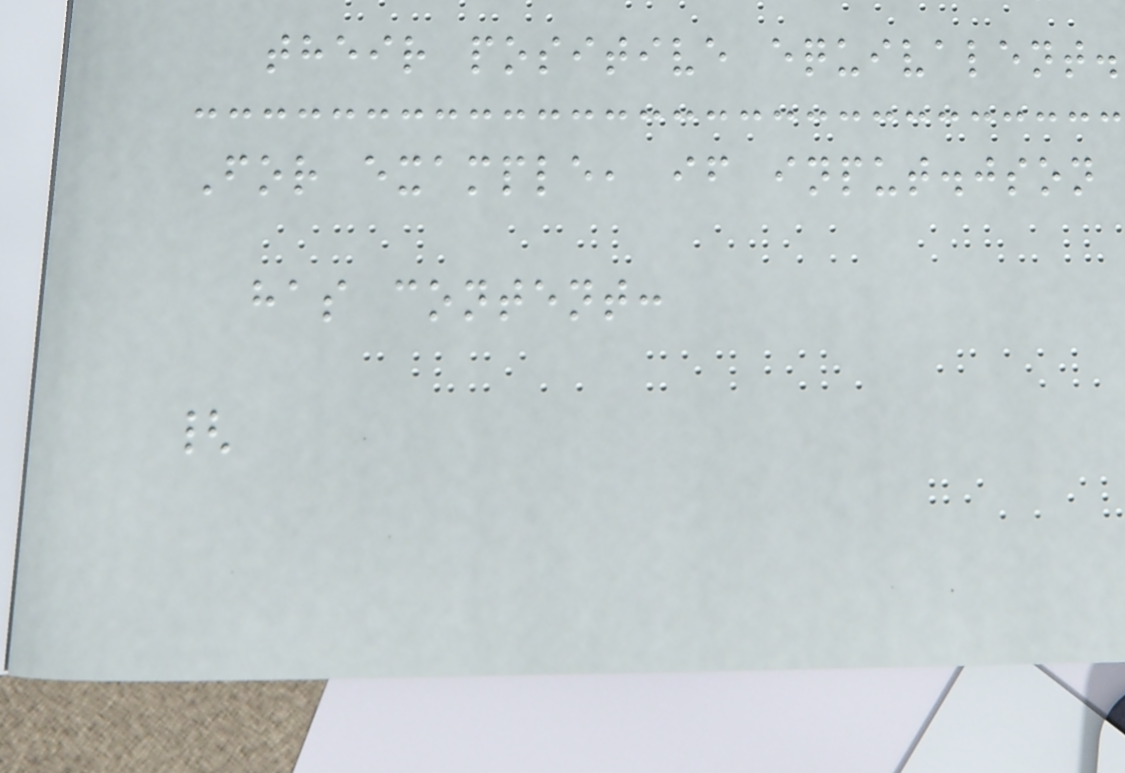their positive equivalent.
For example, if input.json
has content:
{
